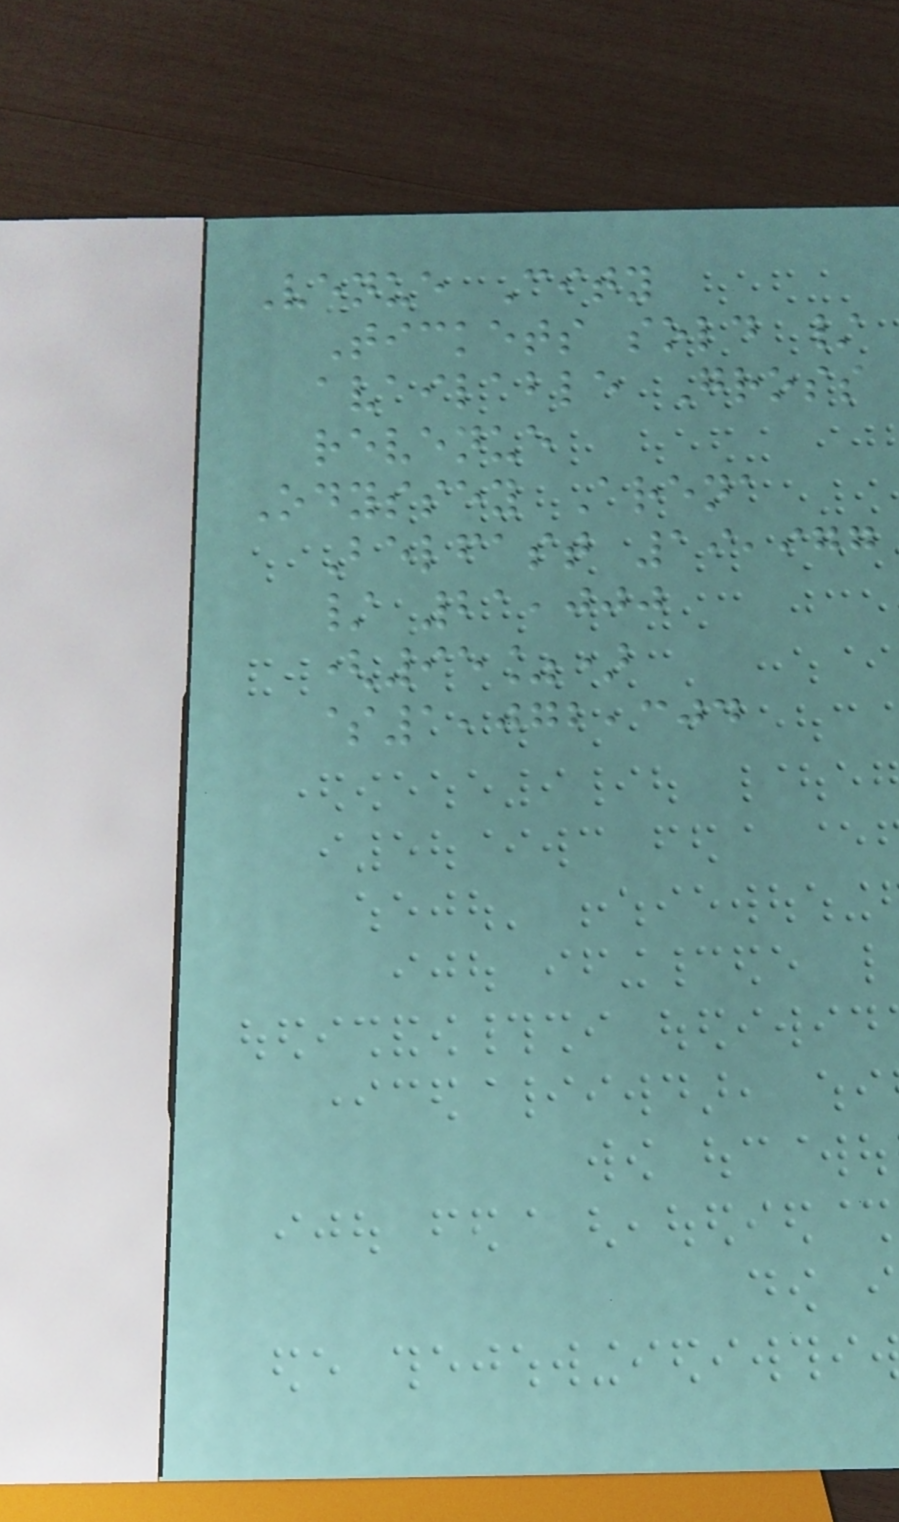Venue City
Tickets sold /
available Gross
revenue
Odyssey Arena
Belfast 19,977
/ 21,000
(95%)
$1,072,304
